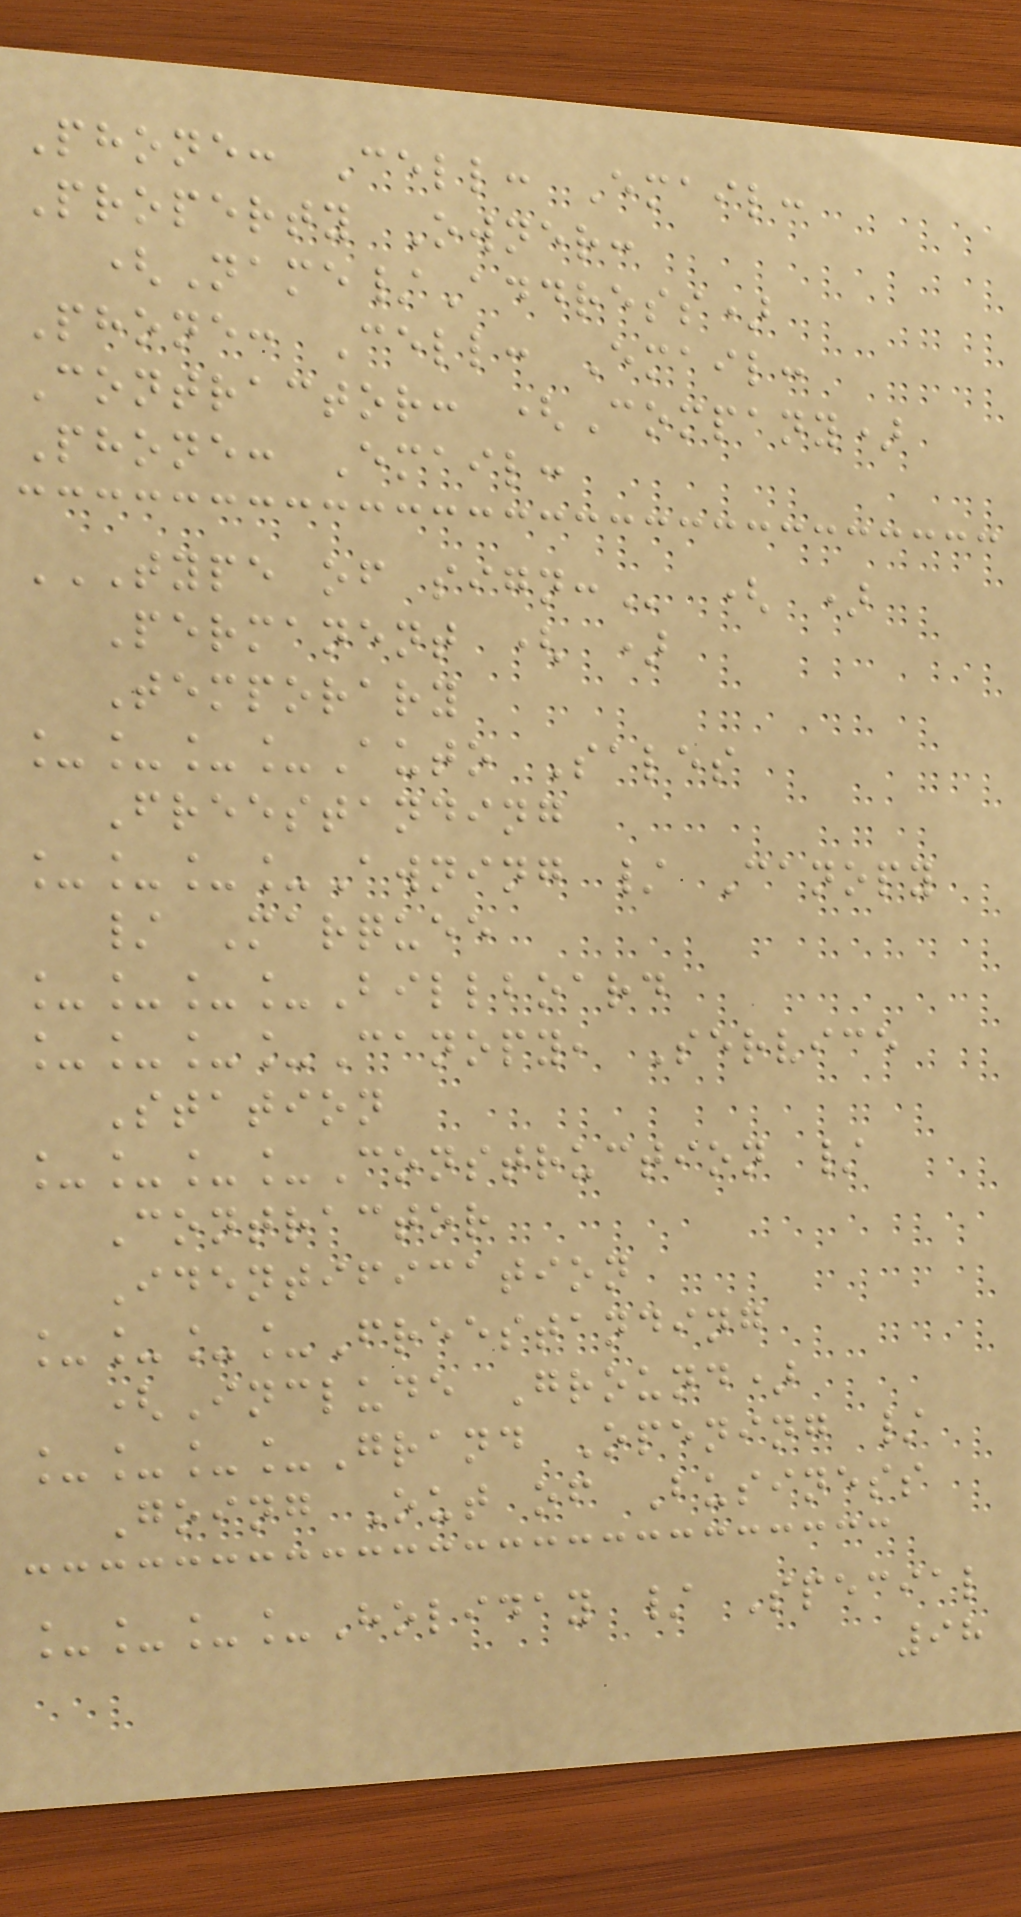Phone: Cell: Email:
Property Owner:
(Name/Address)
Phone: Cell: Email:
Contractor: (Company)
Phone: Email:
TYPE OF SIGN: ( )
Permanent ( )
Temporary
____Auto Sales
Freestanding
____Awning / Canopy
/ Marquee
____Billboard
____Canopy, Service
Station
____Construction /
Contractor
Identification
____Freestanding
(Include Ground)
____Grand Opening /
Going Out of Business
____Holiday / Special
98
